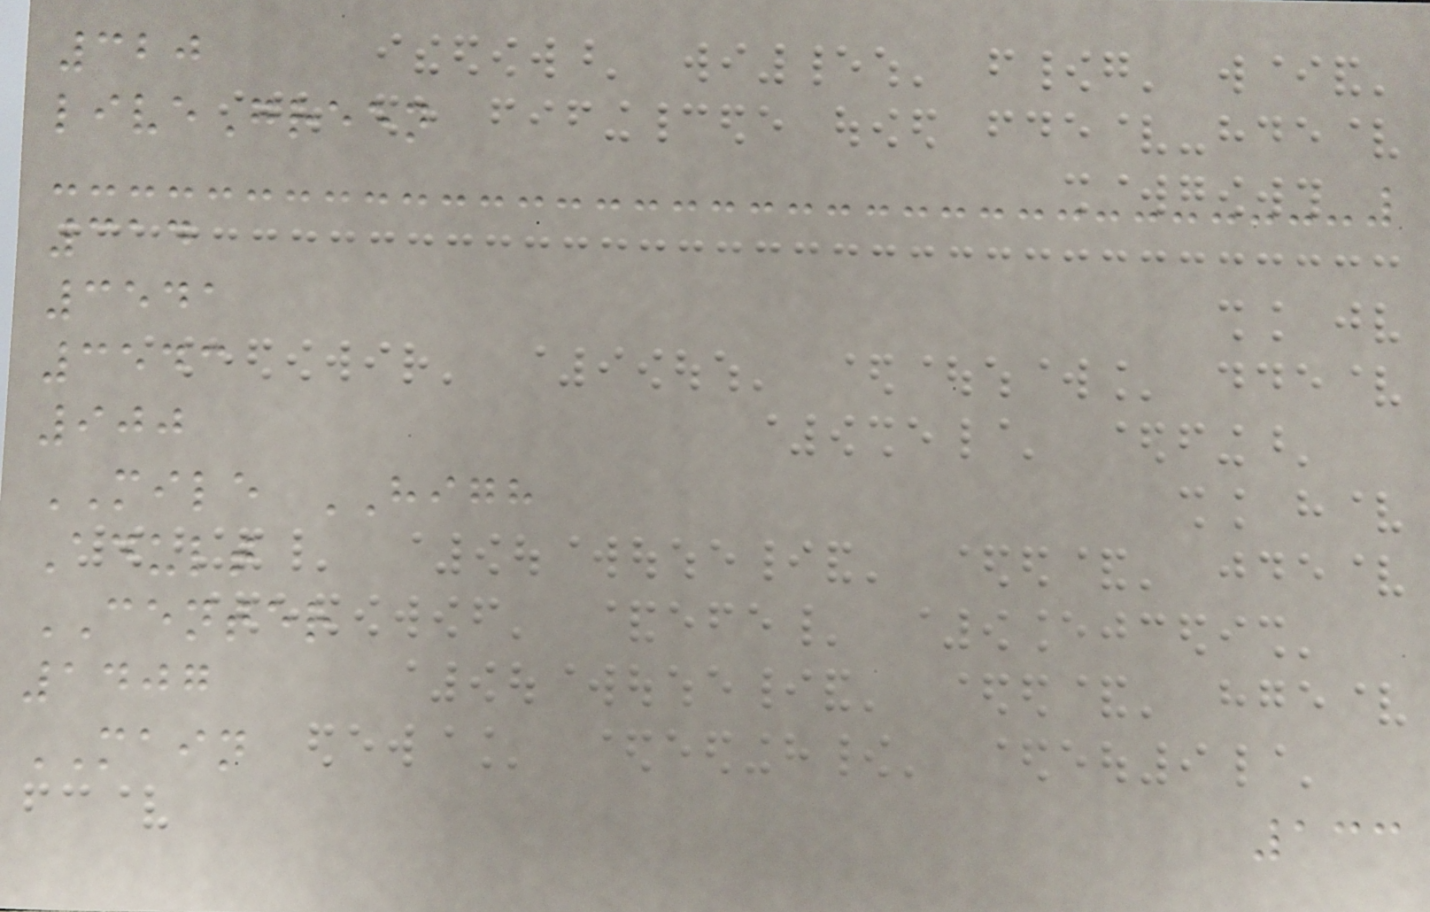320
liveGreen
314
3541
3543
900
MILE HIGH
Adult
CENTER
1407
MAIN
133
